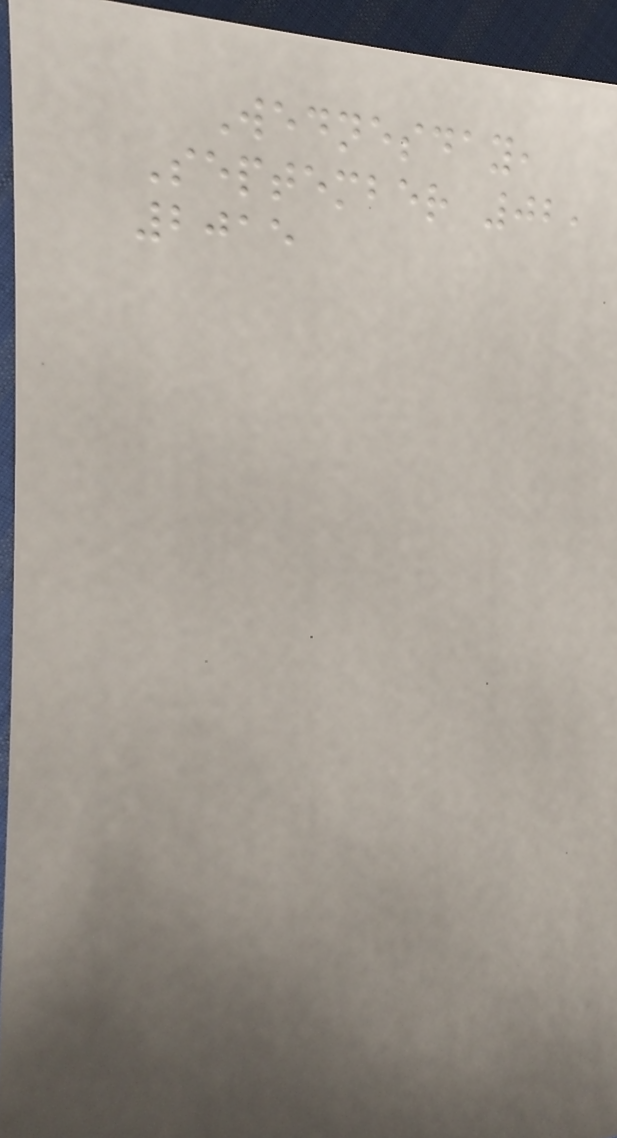Wednesday,
September 02,
2015
